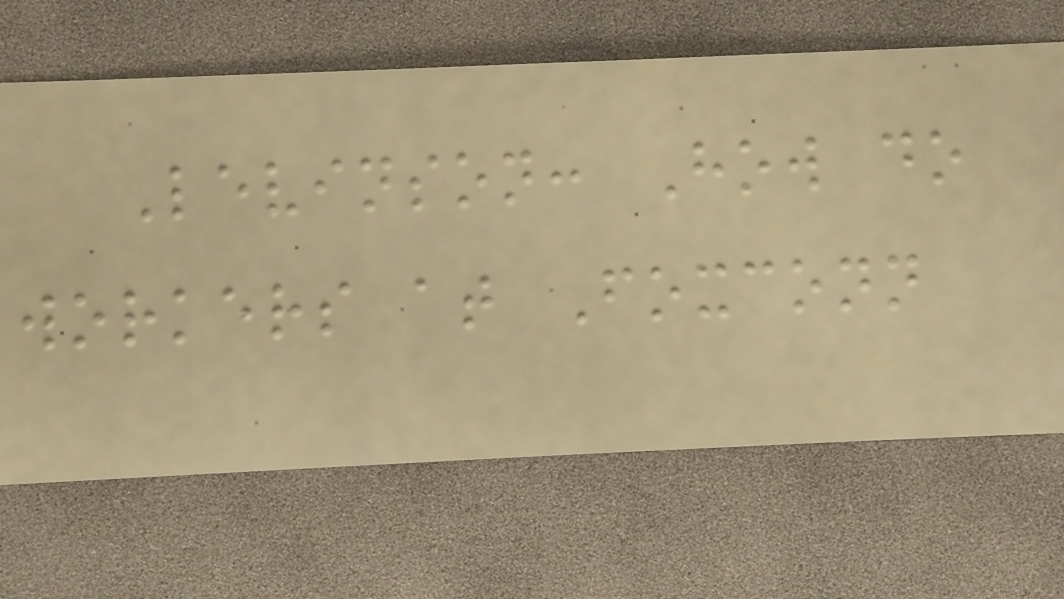Levinson: How do
workers at Foxconn
